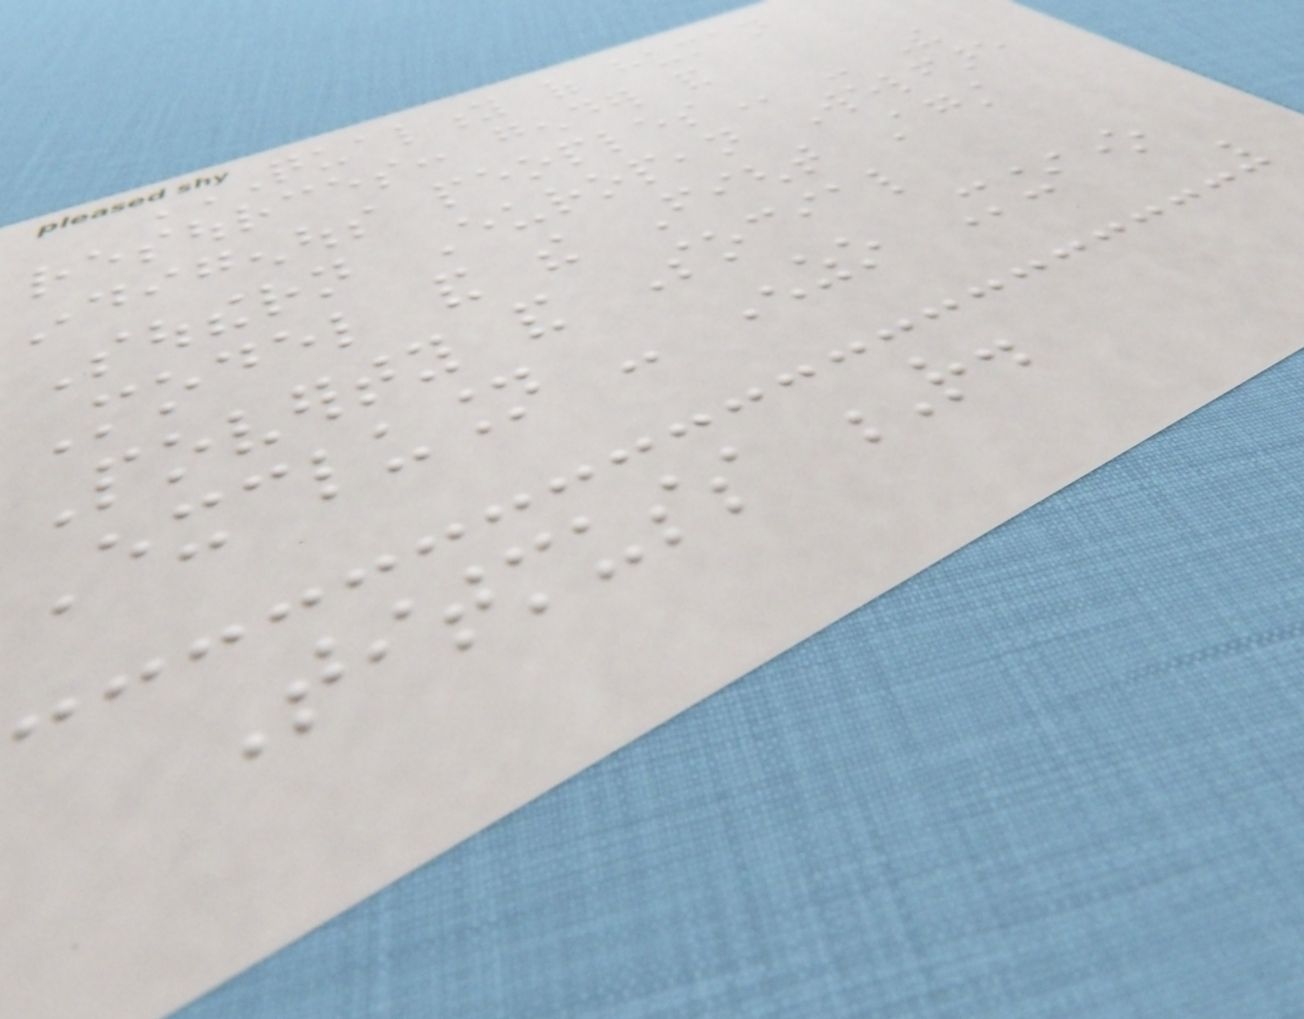QUALITY OF HUMAN
RESOURCES: GENDER AND
INDIGENOUS PEOPLES - The
Southern European Welfare
Model and the Fight Against
Poverty and Social
Exclusion - Enzo Mingione
Titmuss R.
